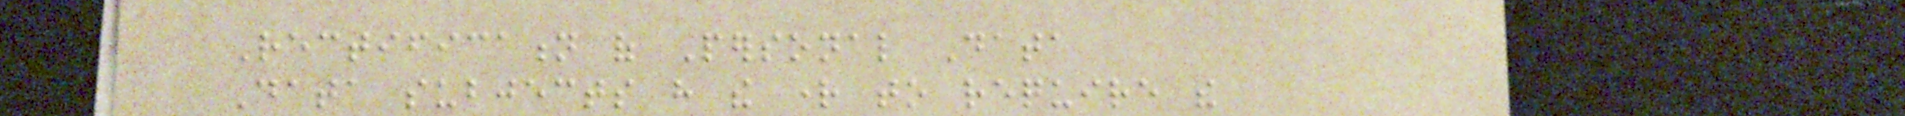Rectification of Personal Data
Data subjects have the right to require the
